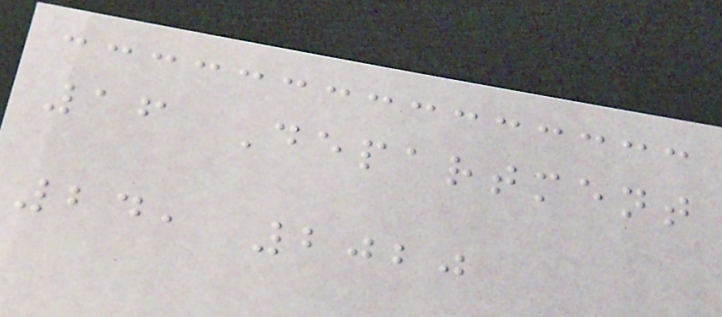16 Department
24, 2020
